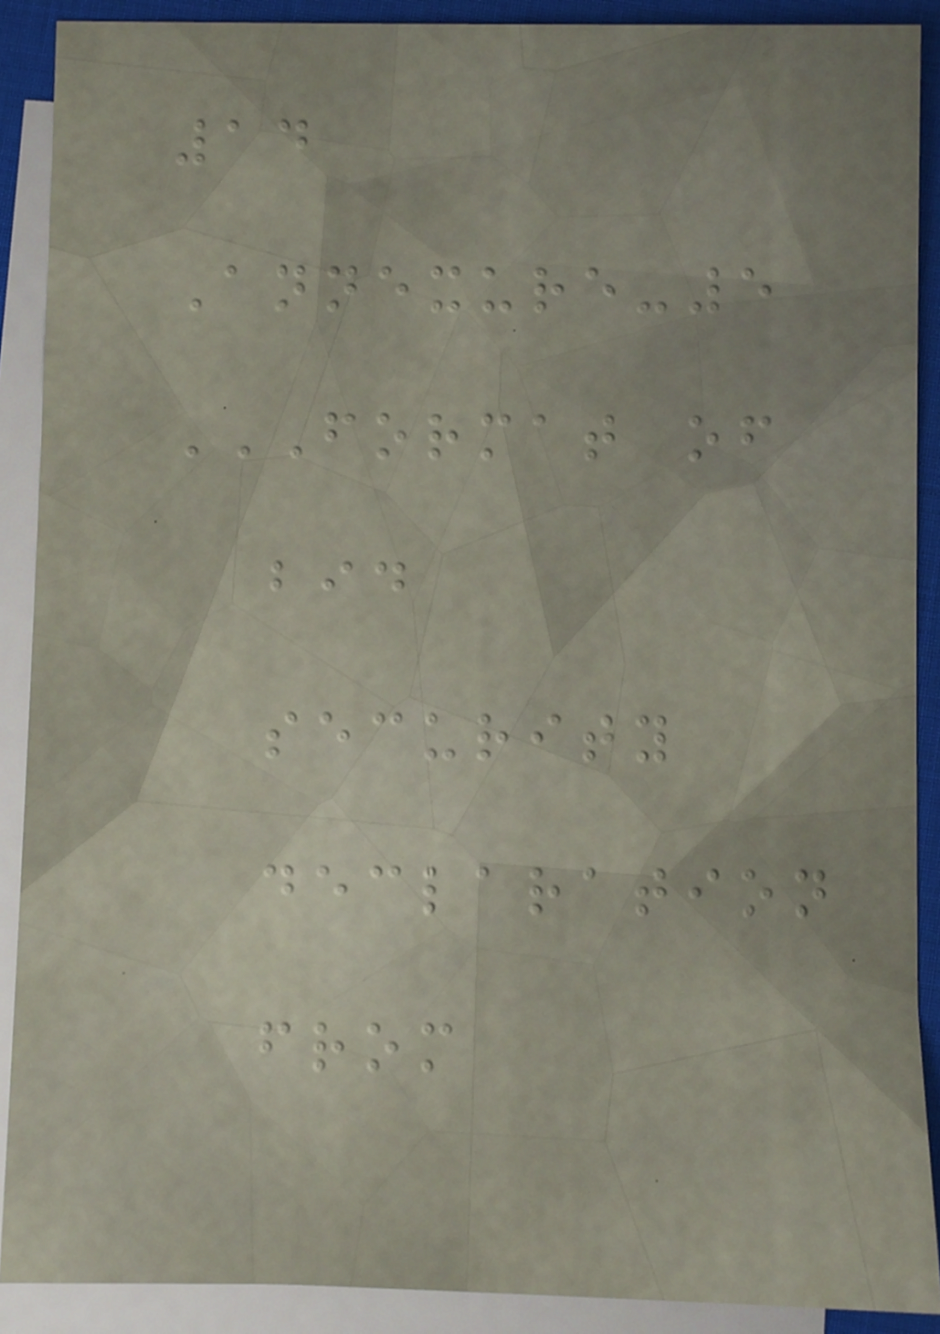14
Annexure-5
FORMAT OF
BID
SECURITY
DECLARATION
FROM
